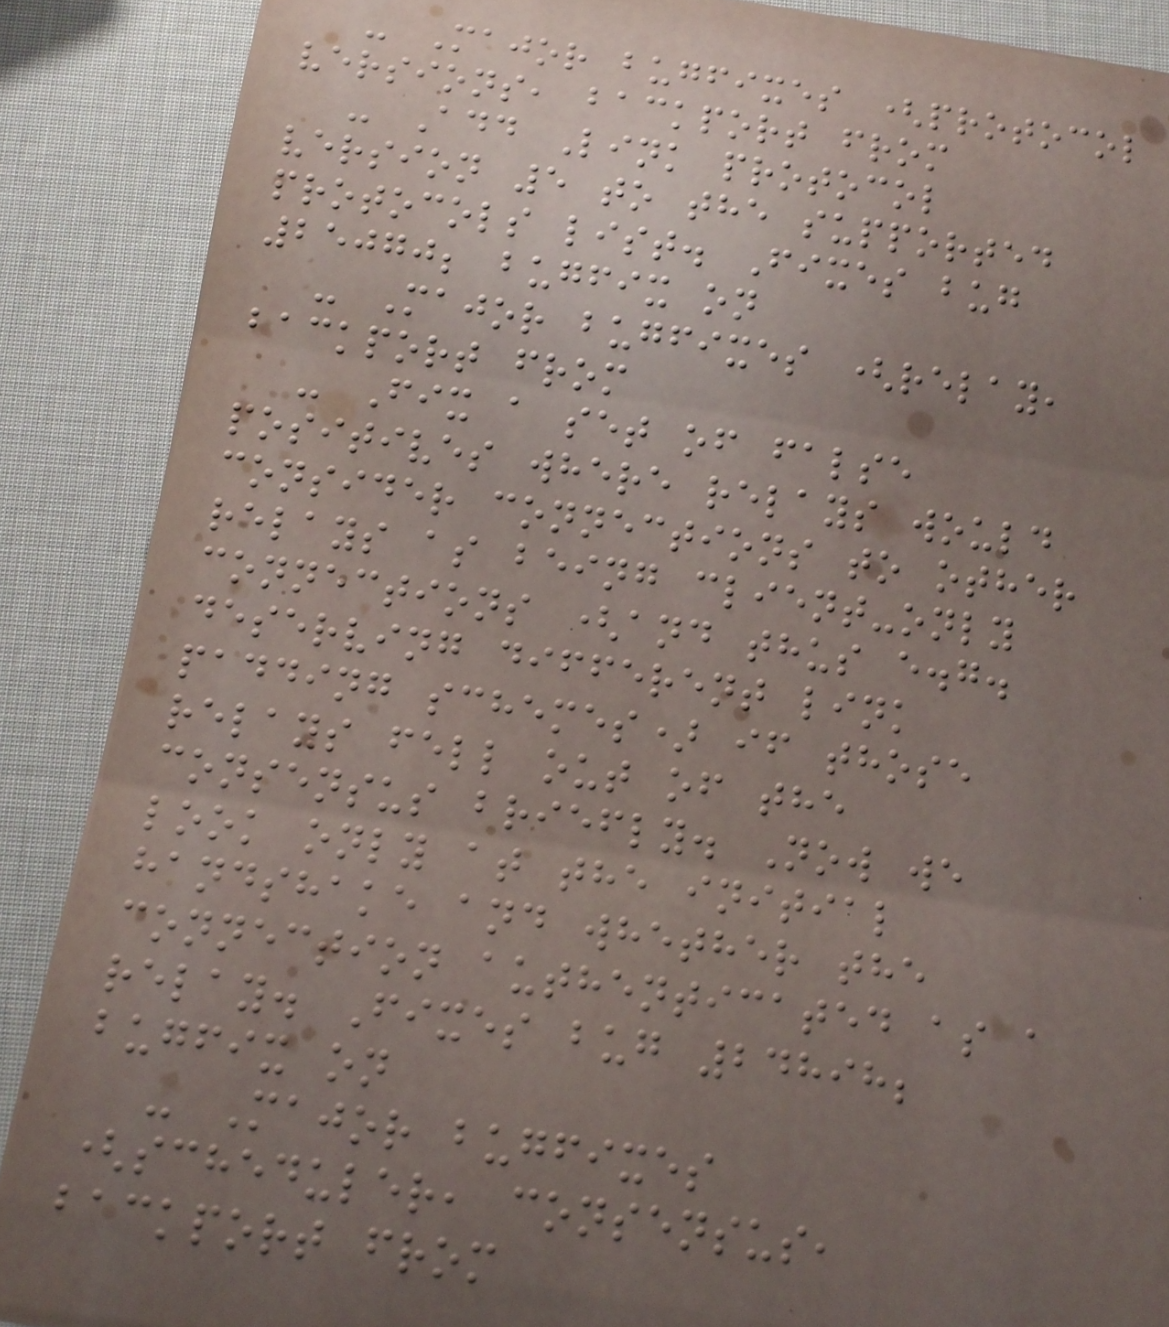- Major bugfixes (protocol
versions, backport from
- Add Link protocol
version 5 to the supported
protocols list. Fixes bug
25070; bugfix on
- Major bugfixes (relay,
backport from
- Fix a set of false
positives where relays would
consider connections to other
relays as being client-only
connections (and thus e.g.
deserving different link
padding schemes) if those
relays fell out of the
consensus briefly. Now we
look only at the initial
handshake and whether the
connection authenticated as a
relay. Fixes bug 24898;
bugfix on
- Major bugfixes
(scheduler, consensus,
backport from
